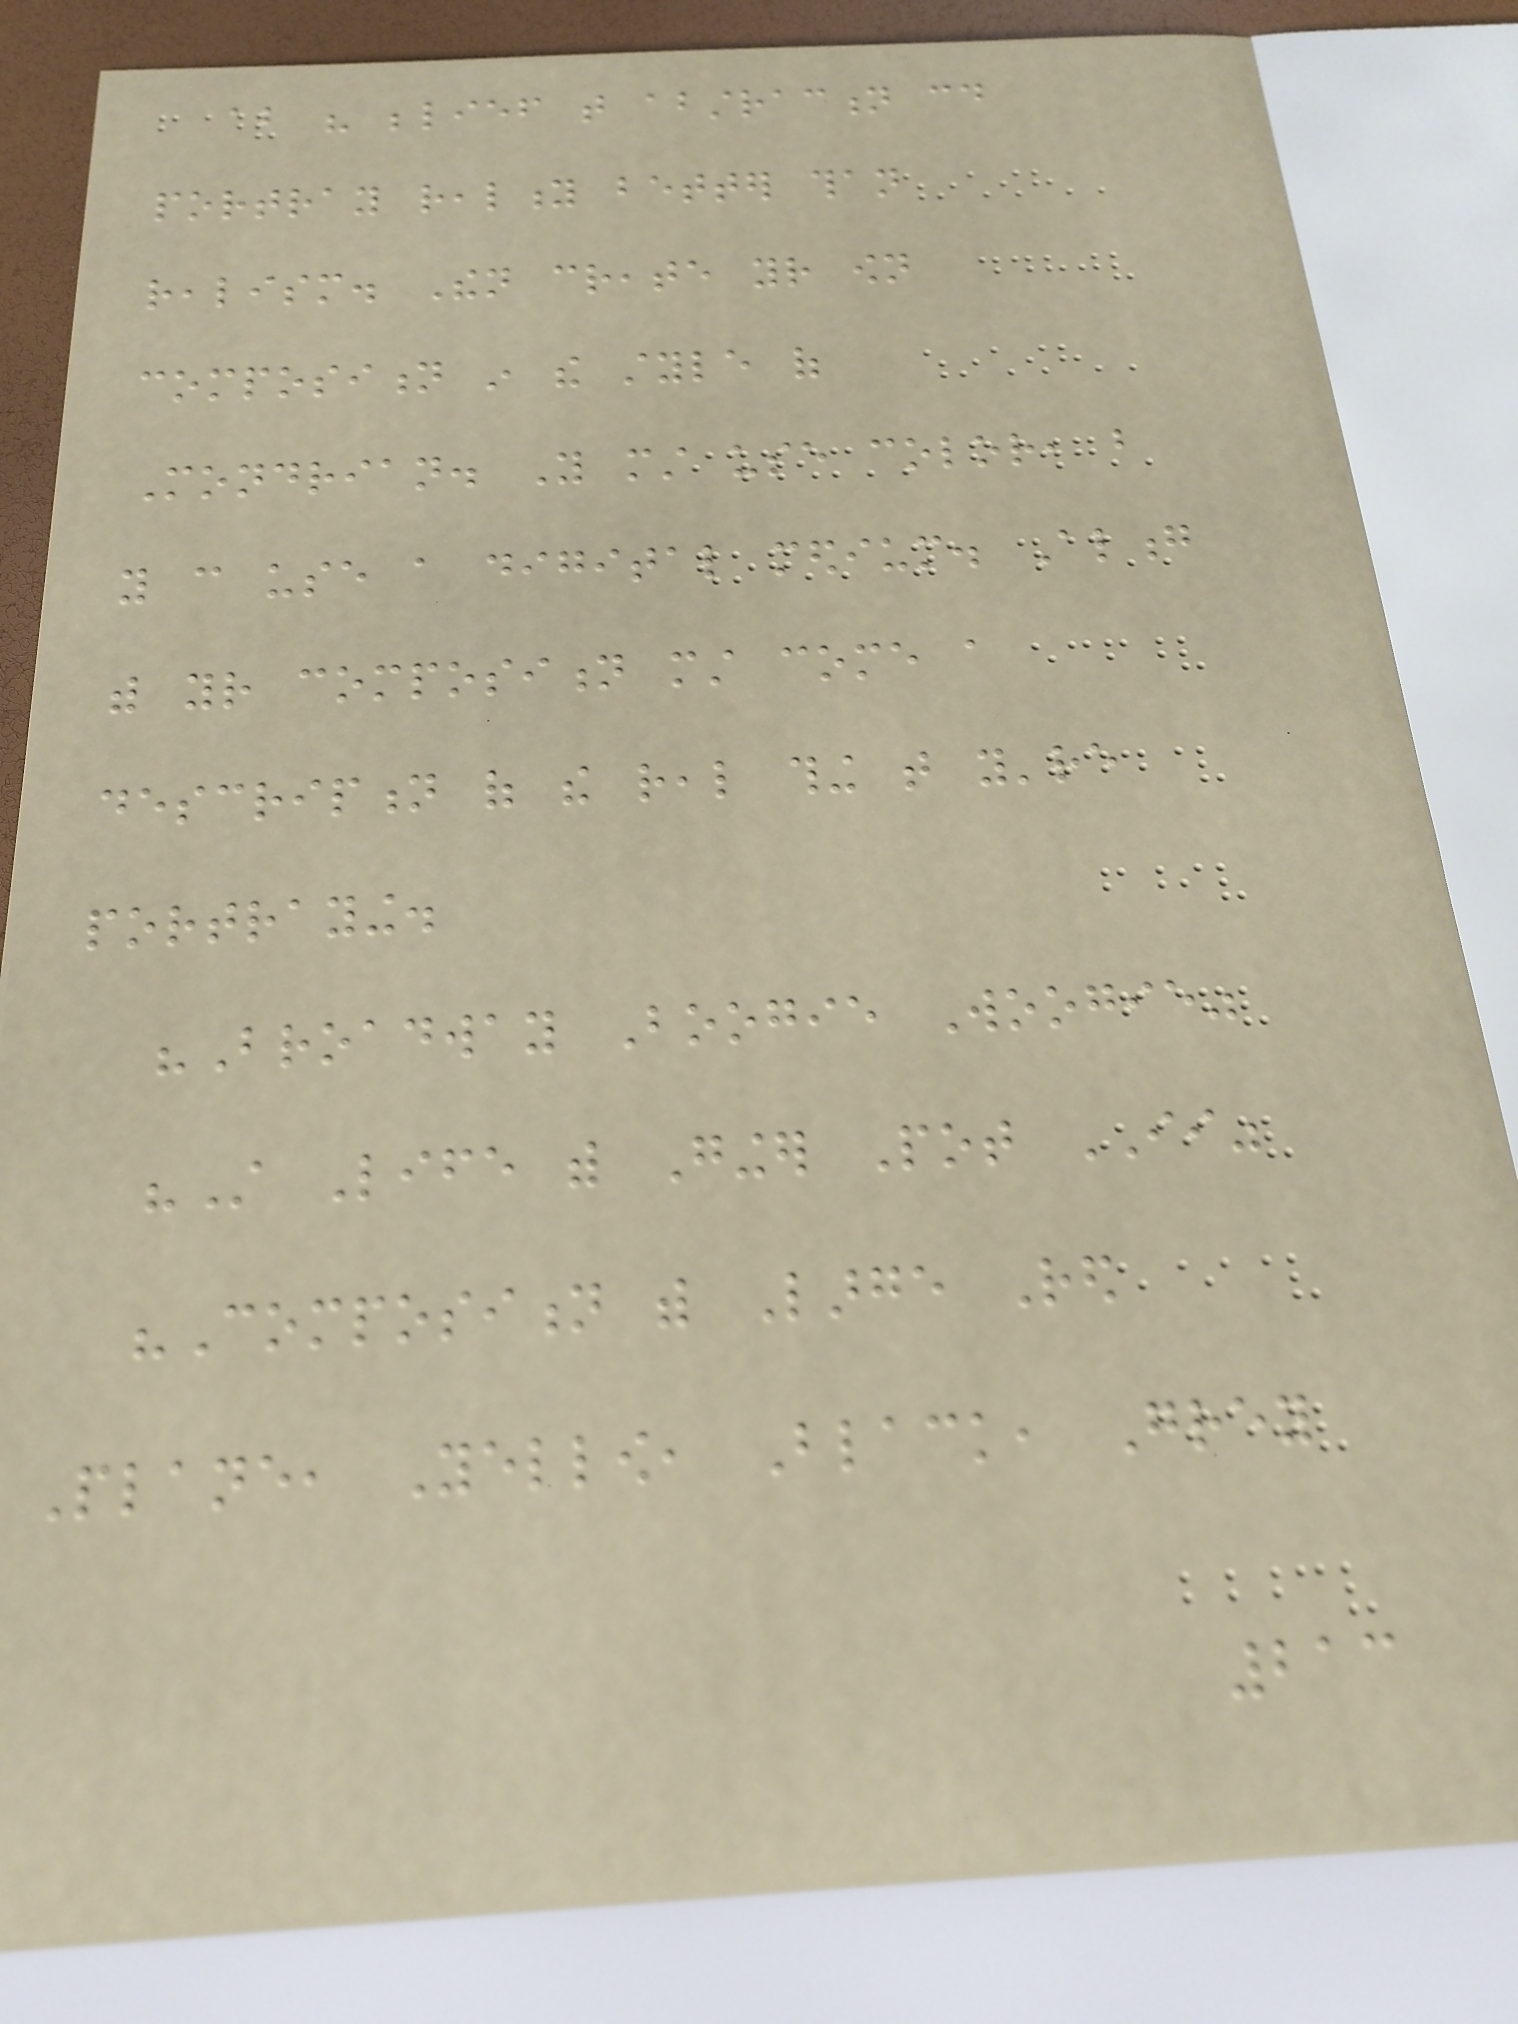about his belief that abstraction could
portray reality better than
realism. Then create your own
composition in the style of
Mondrian. You must use color, but
you can use a digital medium. Along
with your composition must come a
description of the real thing that you're
portraying.
"Broadway Boogie Woogie"
"Still Life with Ginger Pot II"
"Composition with Large Red
Plane, Yellow, Black, Grey
213
